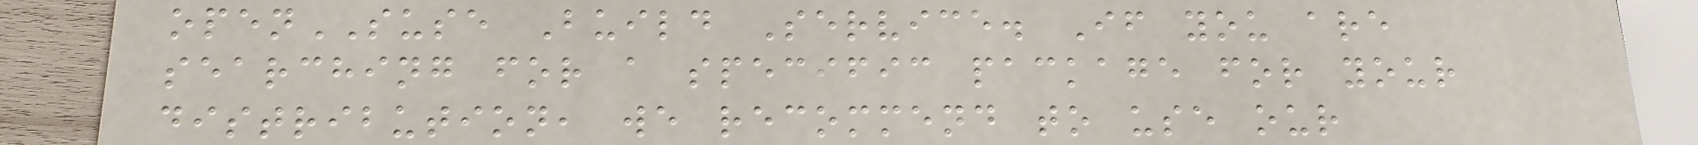openSUSE Build Service. If you are
searching for a specific package for your
distribution, we recommend to use our
